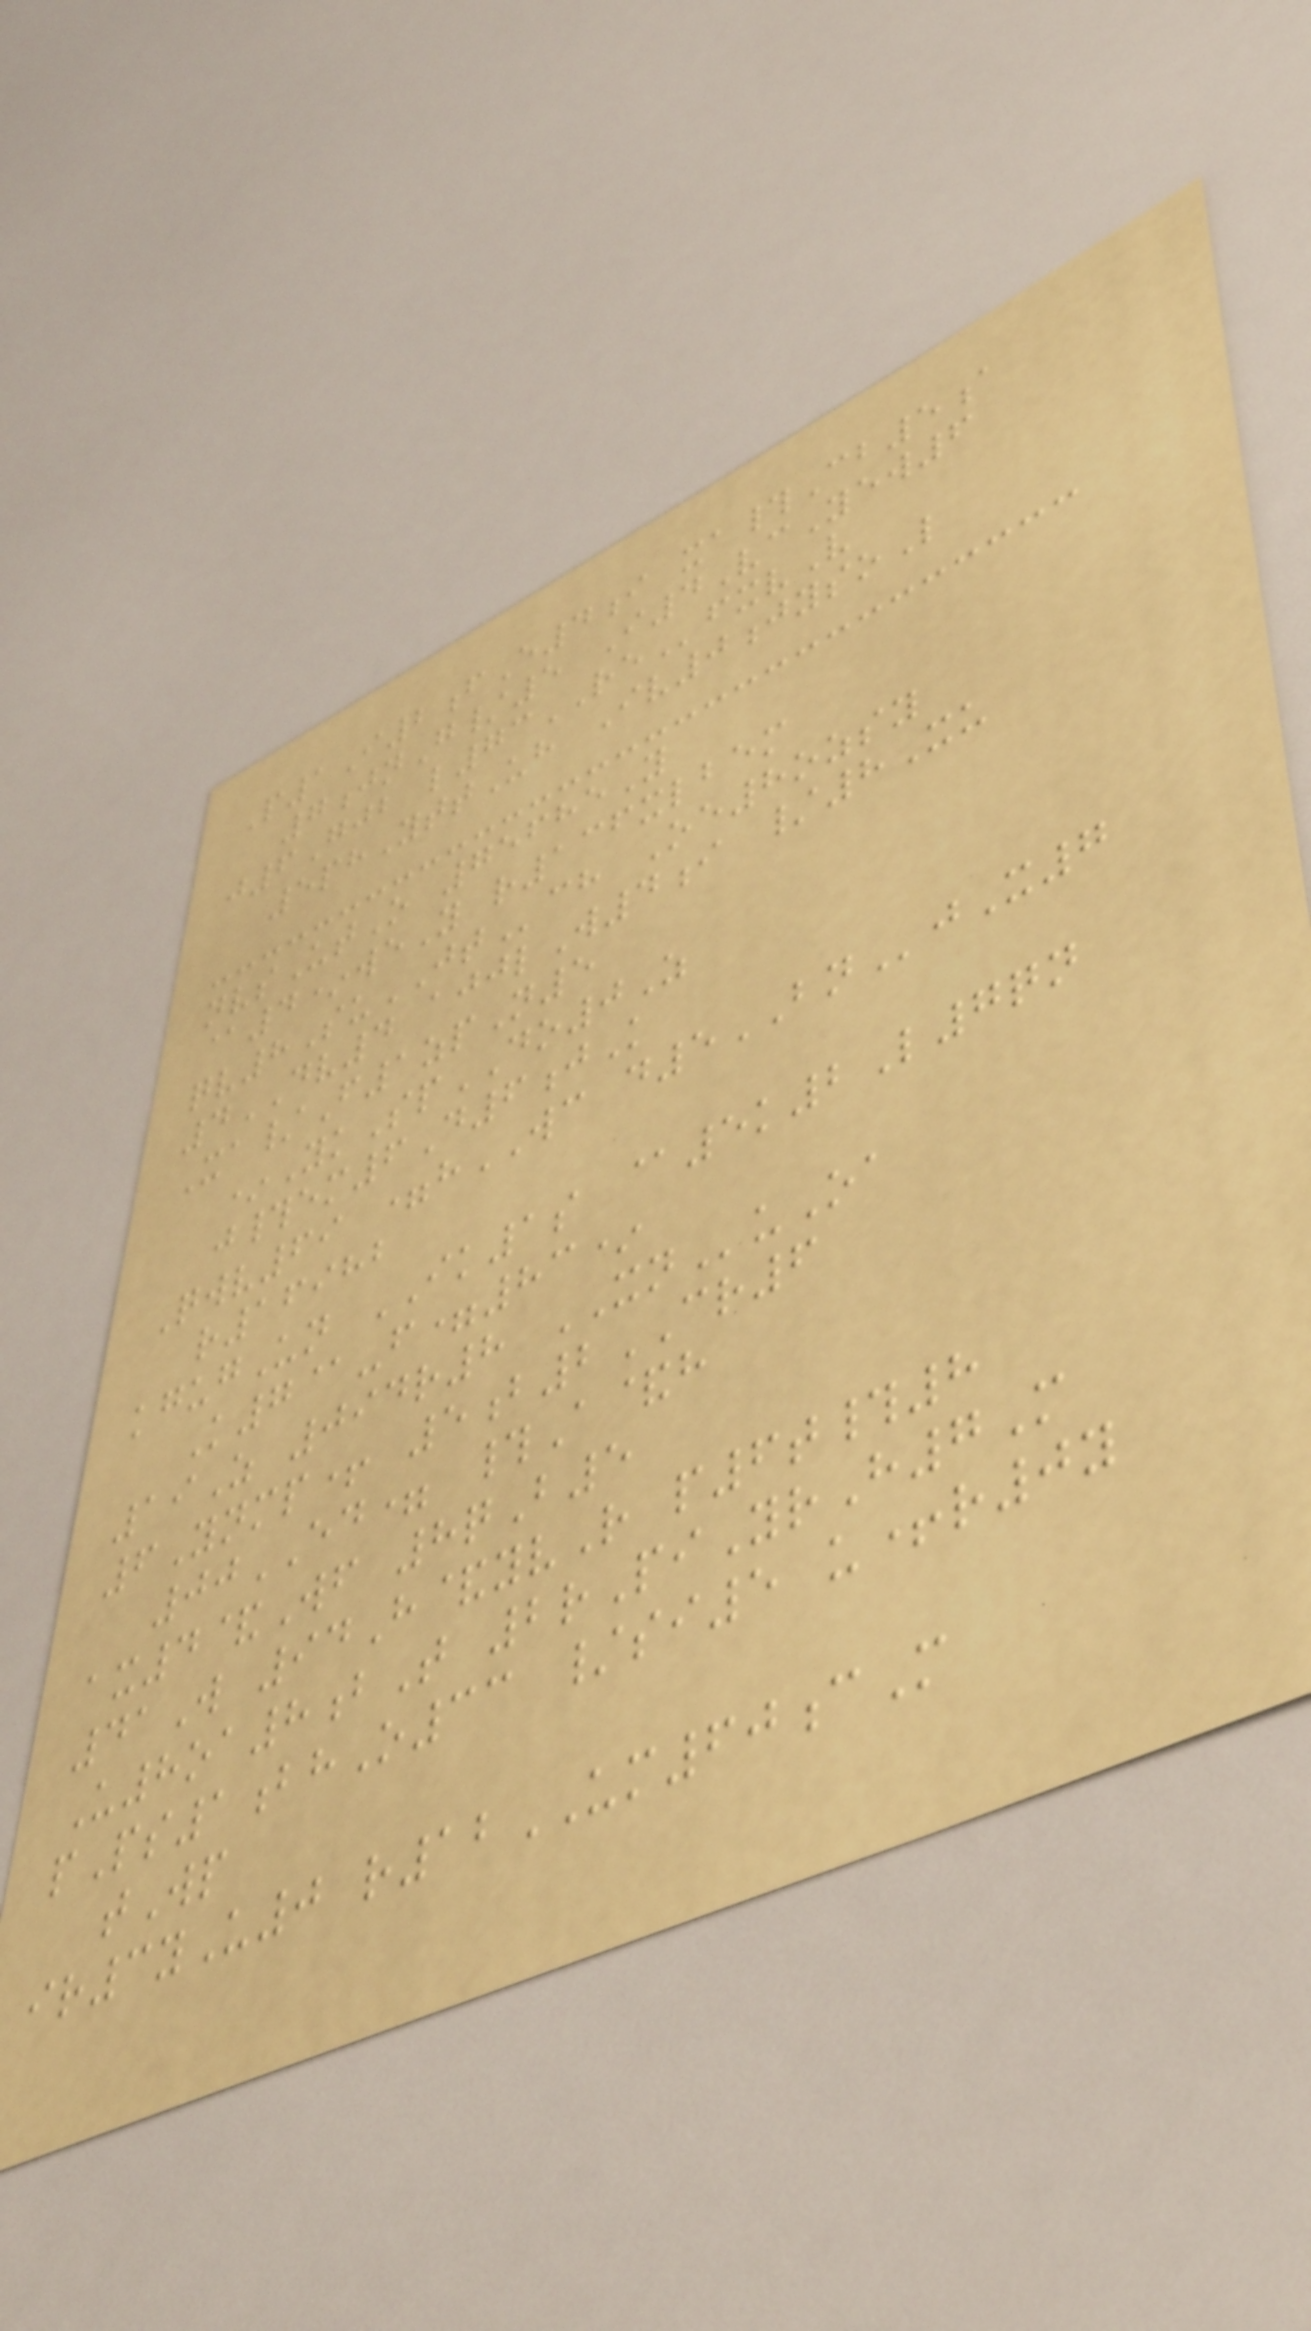P1I2fE4i xa#Cb5a
7jnG/5 I4VcYew6
j6Gjb l73REfxvV
5phYttUh Iv0jysoL
nvsUtO 75685Y
@4*weY r136xlbem
qv8SuJTch Oe8ozsy
4DV4 ajjlW4i /8Xu
Xa/F1zpN5
*YkSpDO0Z
j#em6D6jK
Qwv69 =hWC d5BNjX7
r16982
kgugUn IK1s @5k2L7qn
K7@-f=83*
19Z 094r8 XNuOa
6Ynmp+ 5b2CR6
00ED= #A&h
ax4&Wf 8qB5
41W 94H&yvR p6t#8
U8oa8bT 2rPiYrH7M
pPs1bhO33 /si5 u+r0y
tWp
ir3yU0 r12UM60cM
